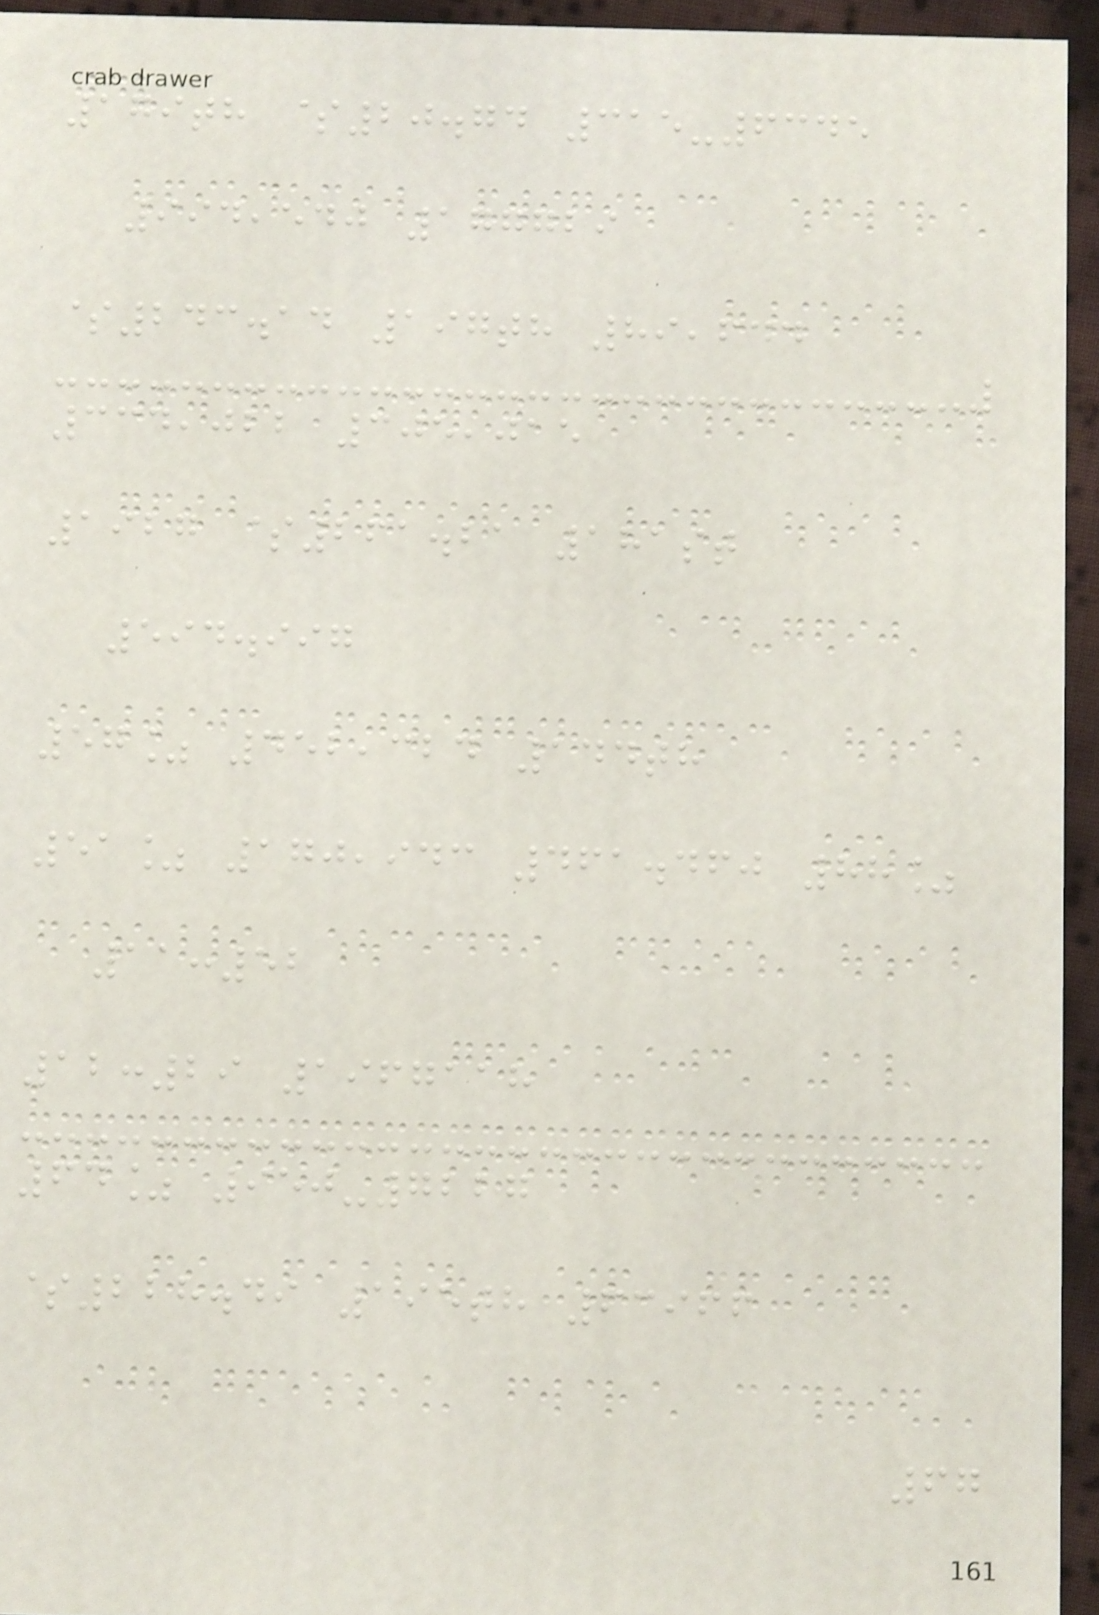179th $20.74 315-6345
994,540 177729
$243.14 197th 89,644
334,022 305,015
1927 $261.21 181st
594.997
57% 452,324 144th
51% 170,943 461.460 88%
11:52
12:29 1967118
64% 950-7227
$228.49 195th 63966
67
